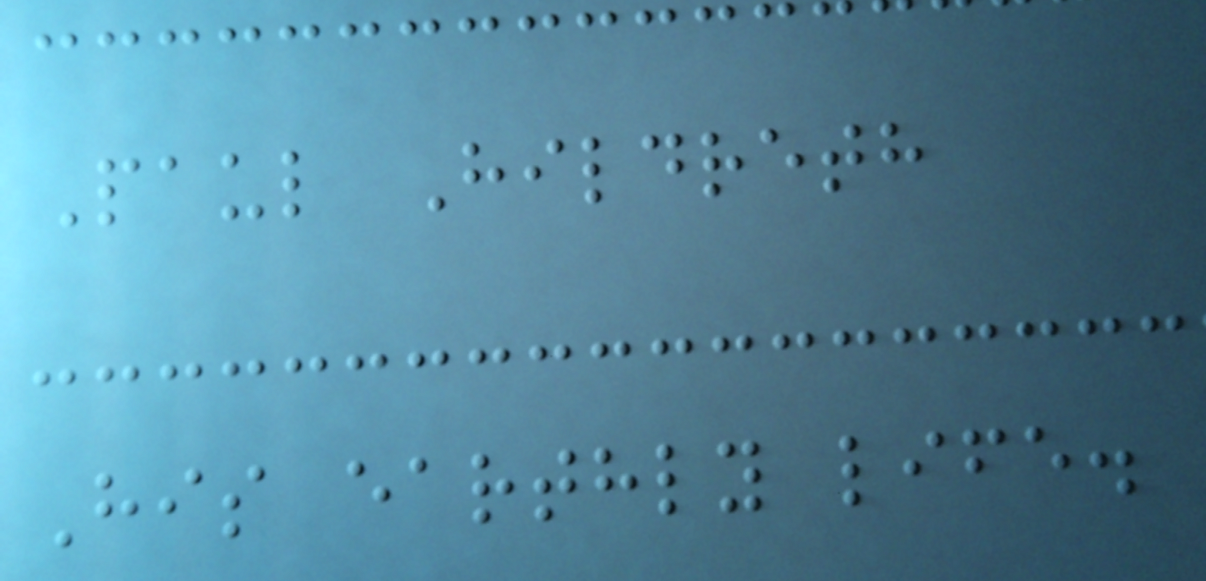Paul Hildreth
His earthly life.
